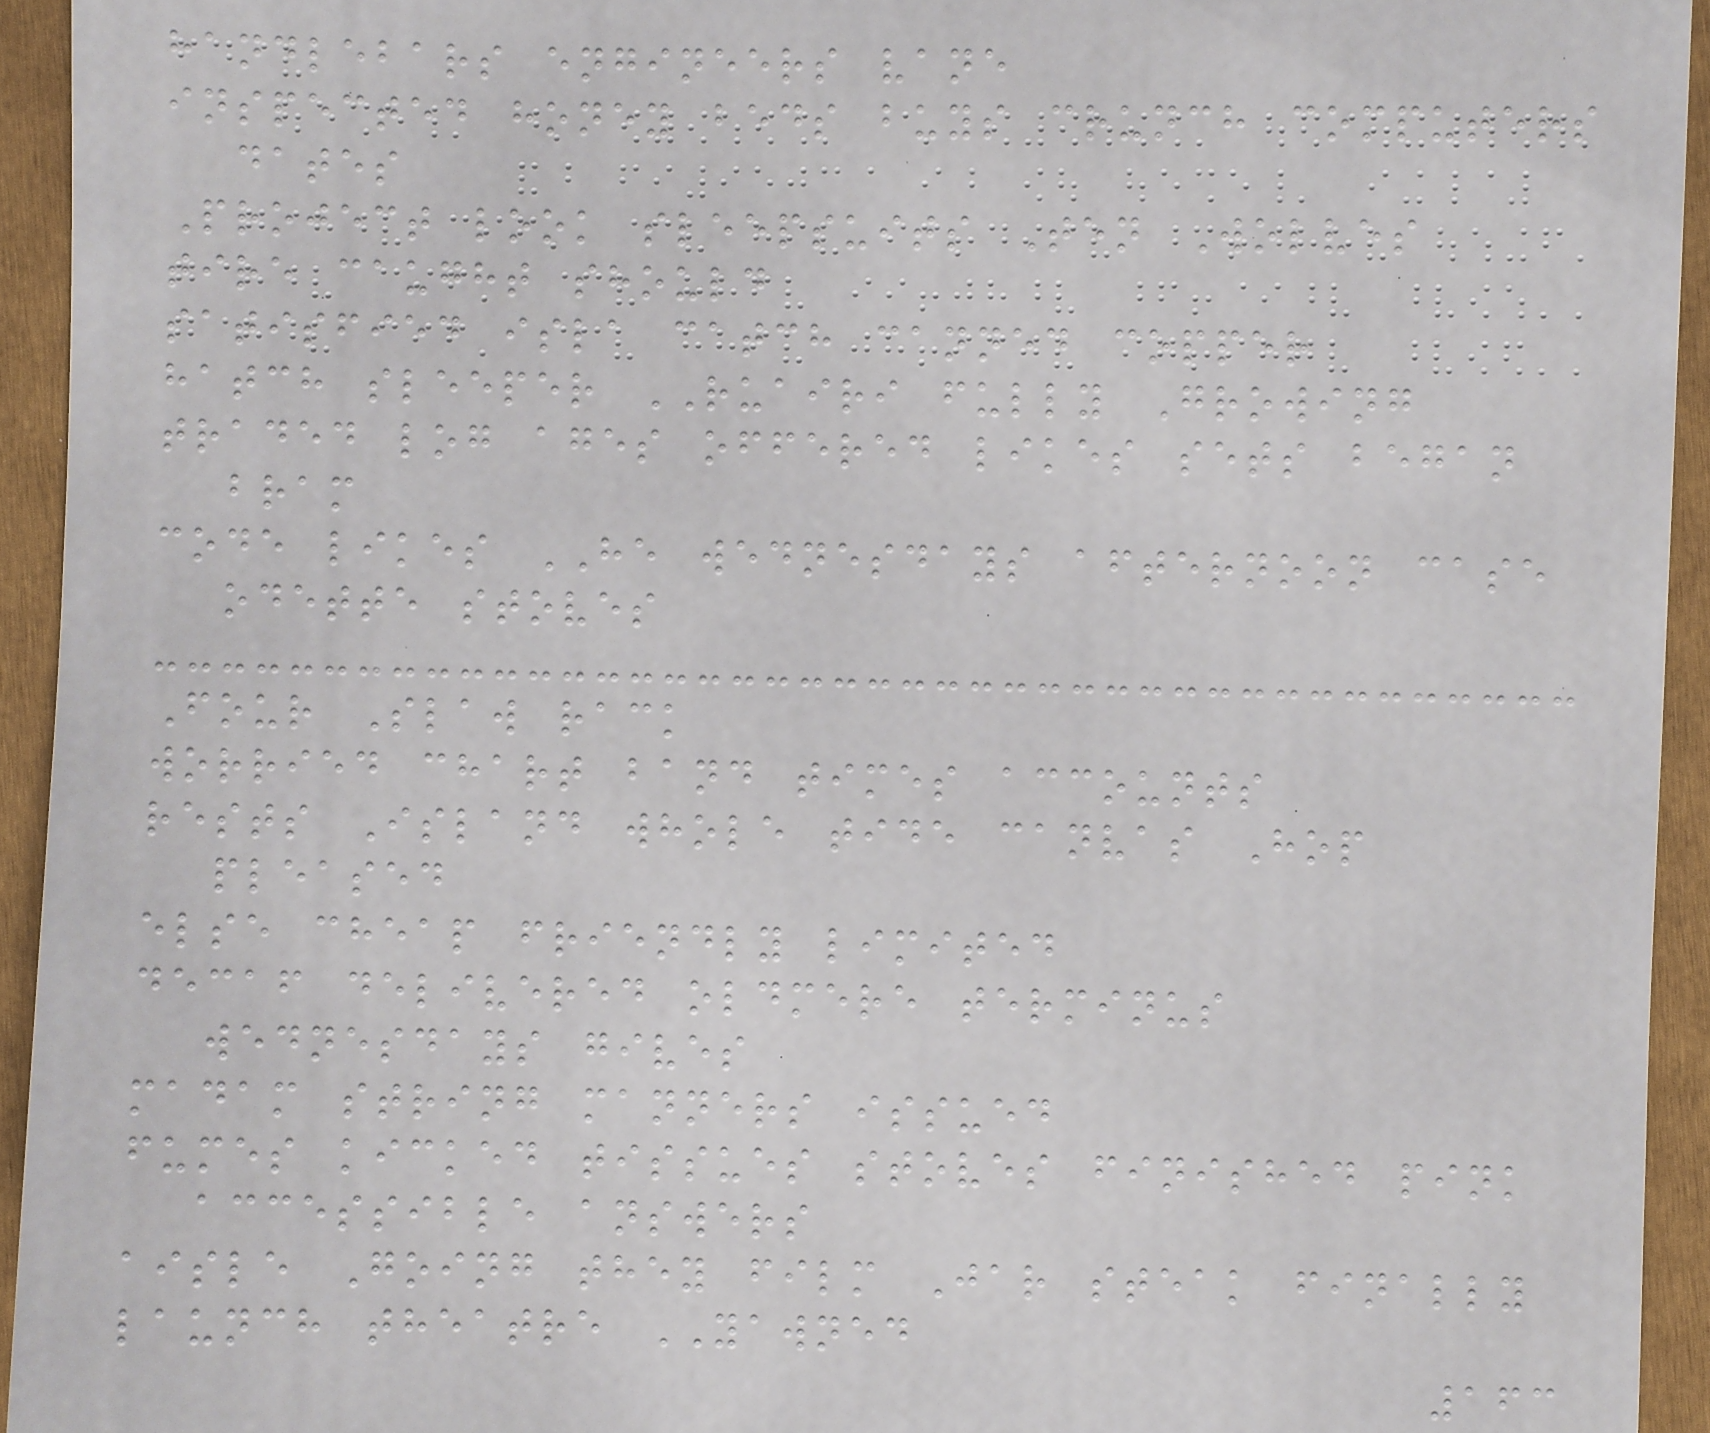handlebars engineers vane
inspected honey beds buys crunch computers
dates
Project look sleepsuits Ten Wolves
tire caught should
satisfied isla catch canned copper
hatch sleeper RUAIRI fully Growing
traded log ages offered likes sets began
bram
code likes HE wednesdays afternoon case
odette stoves
Four Slaw rack
worried chart band times accounts
rests Island whole tide canvas Hop
pleased
else cheap friendly limited
decaf delivered oldmere terminus
wednesdays gives
madam string manners issued
fumes kicked tissues stoves finished pink
accessible answers
aisle Going they film Jar steak finally
launch theatre YAWNED
163
